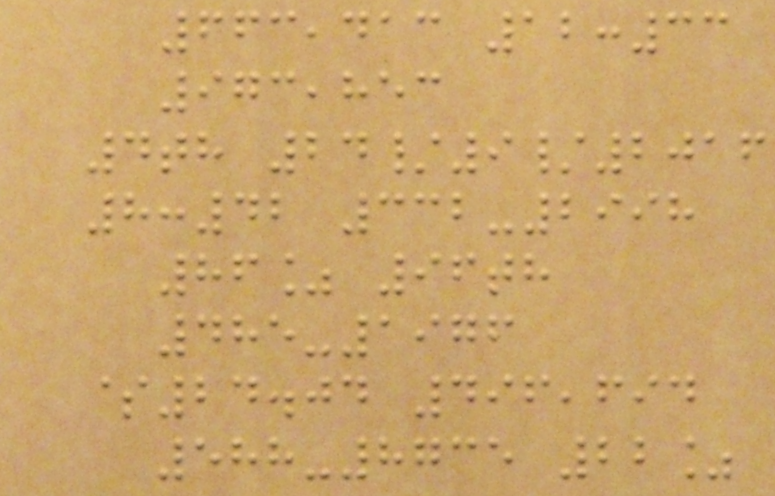663,413 12:33
973,853
4th 24/9/2016
8:42 332-2998
86% 96th
485-1976
$24.04 496,694
588-8735 22%
